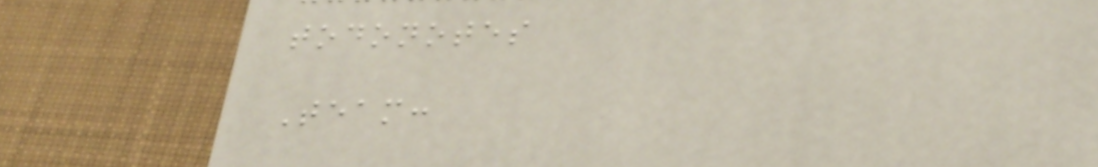todonotes
Team:
